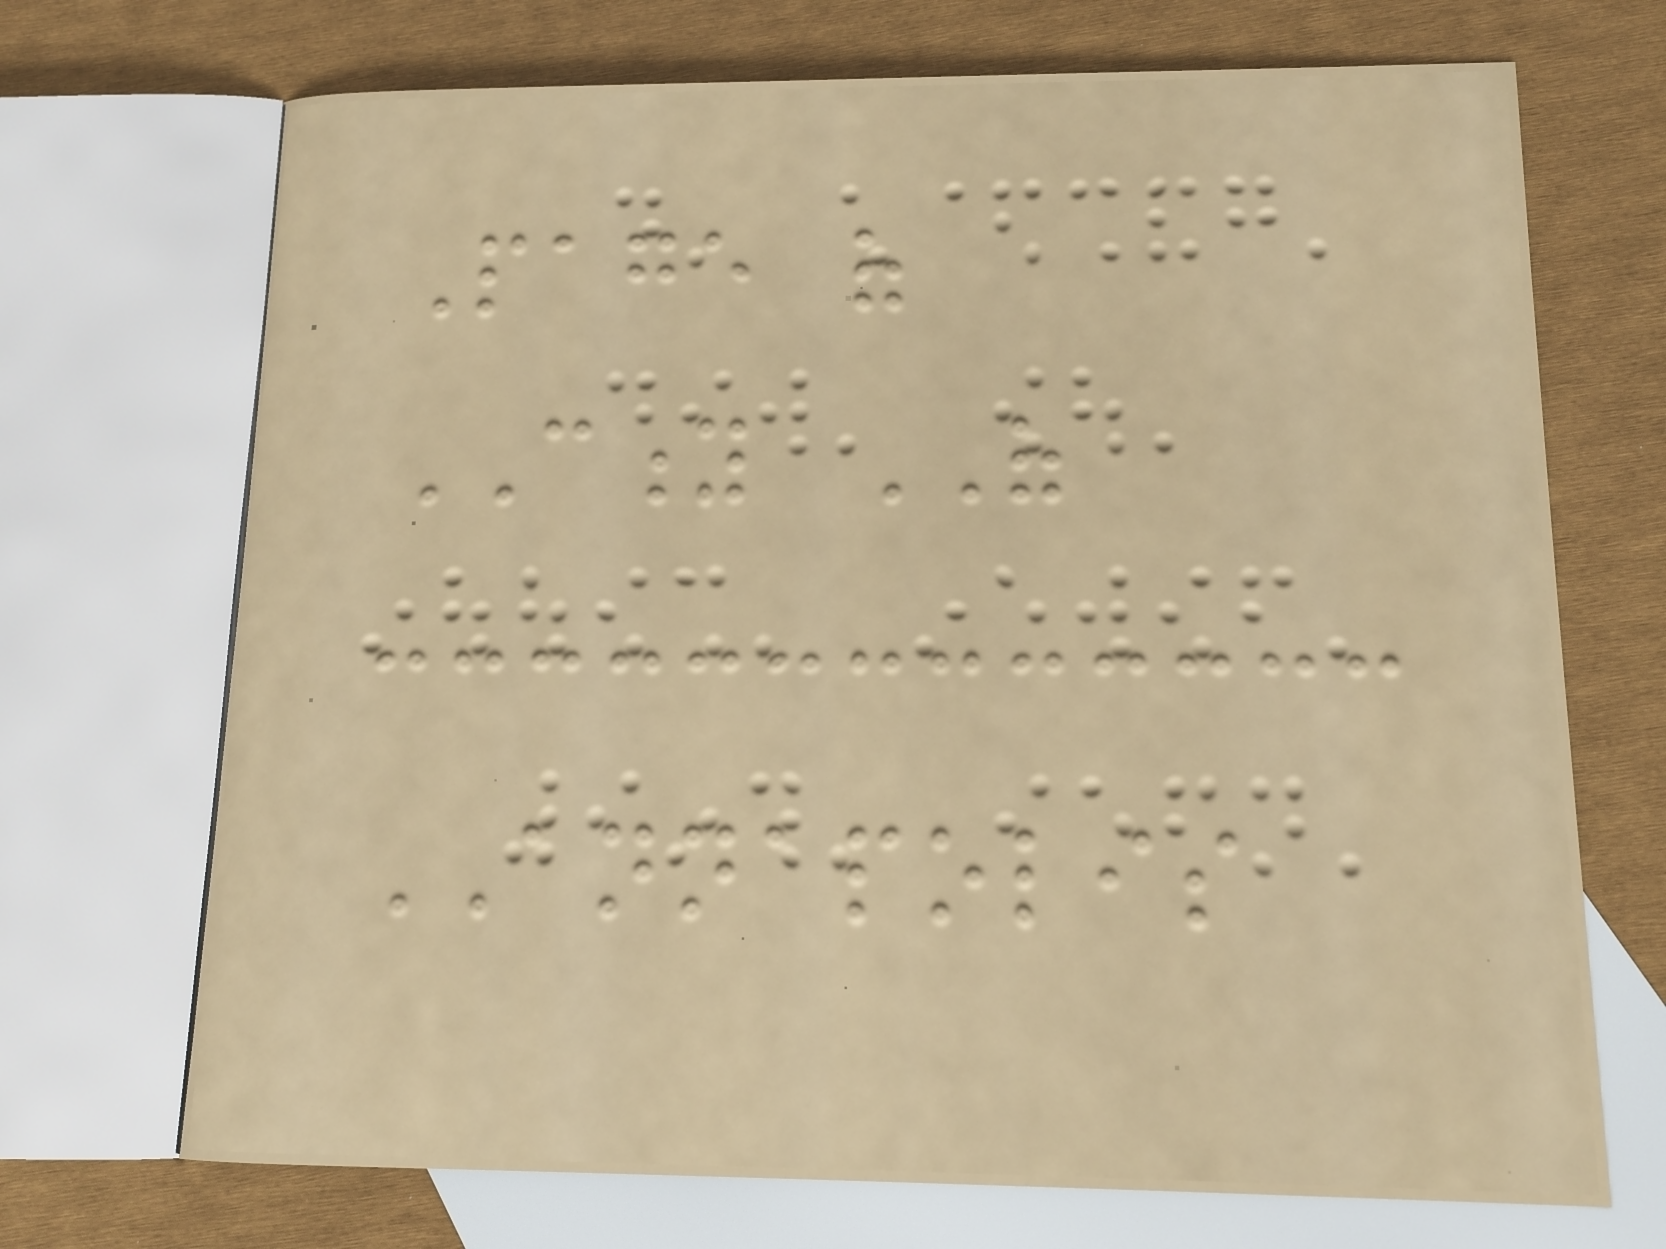Page of
CITY OF
ANNAPOLIS
